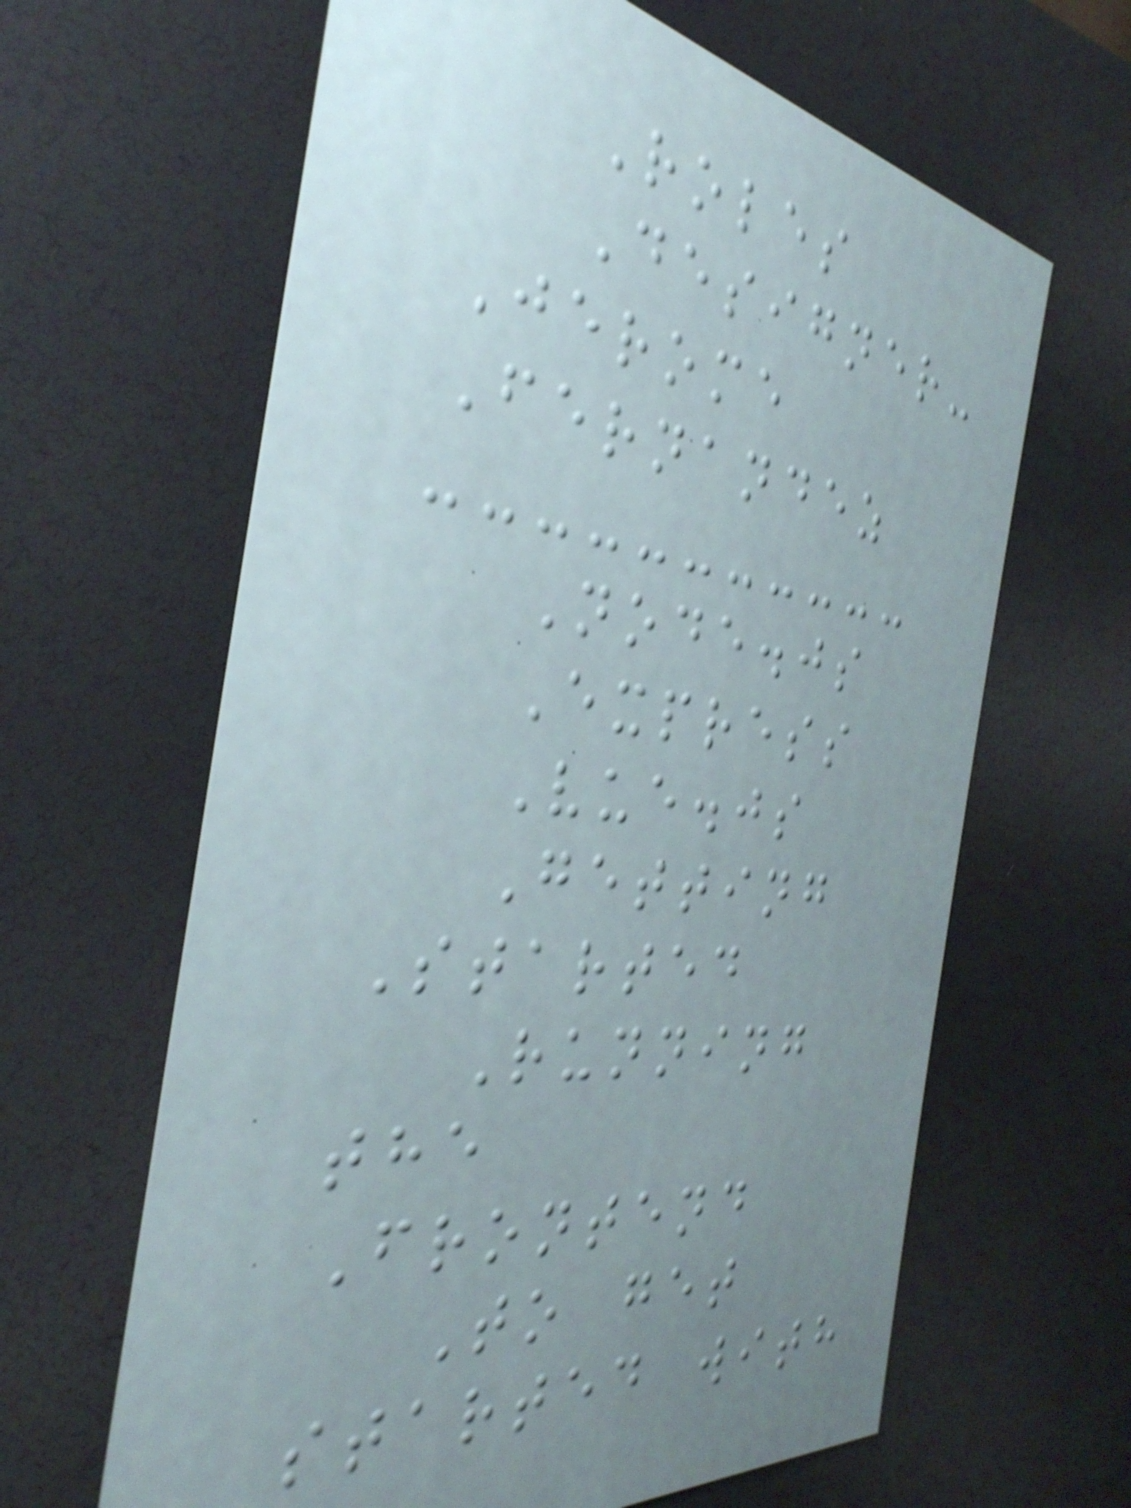Roles
Designer-
Jerome
Fernandez
Node.js
Express
Vue.js
Getting
Started
Running
the
Frontend
To get
started with
